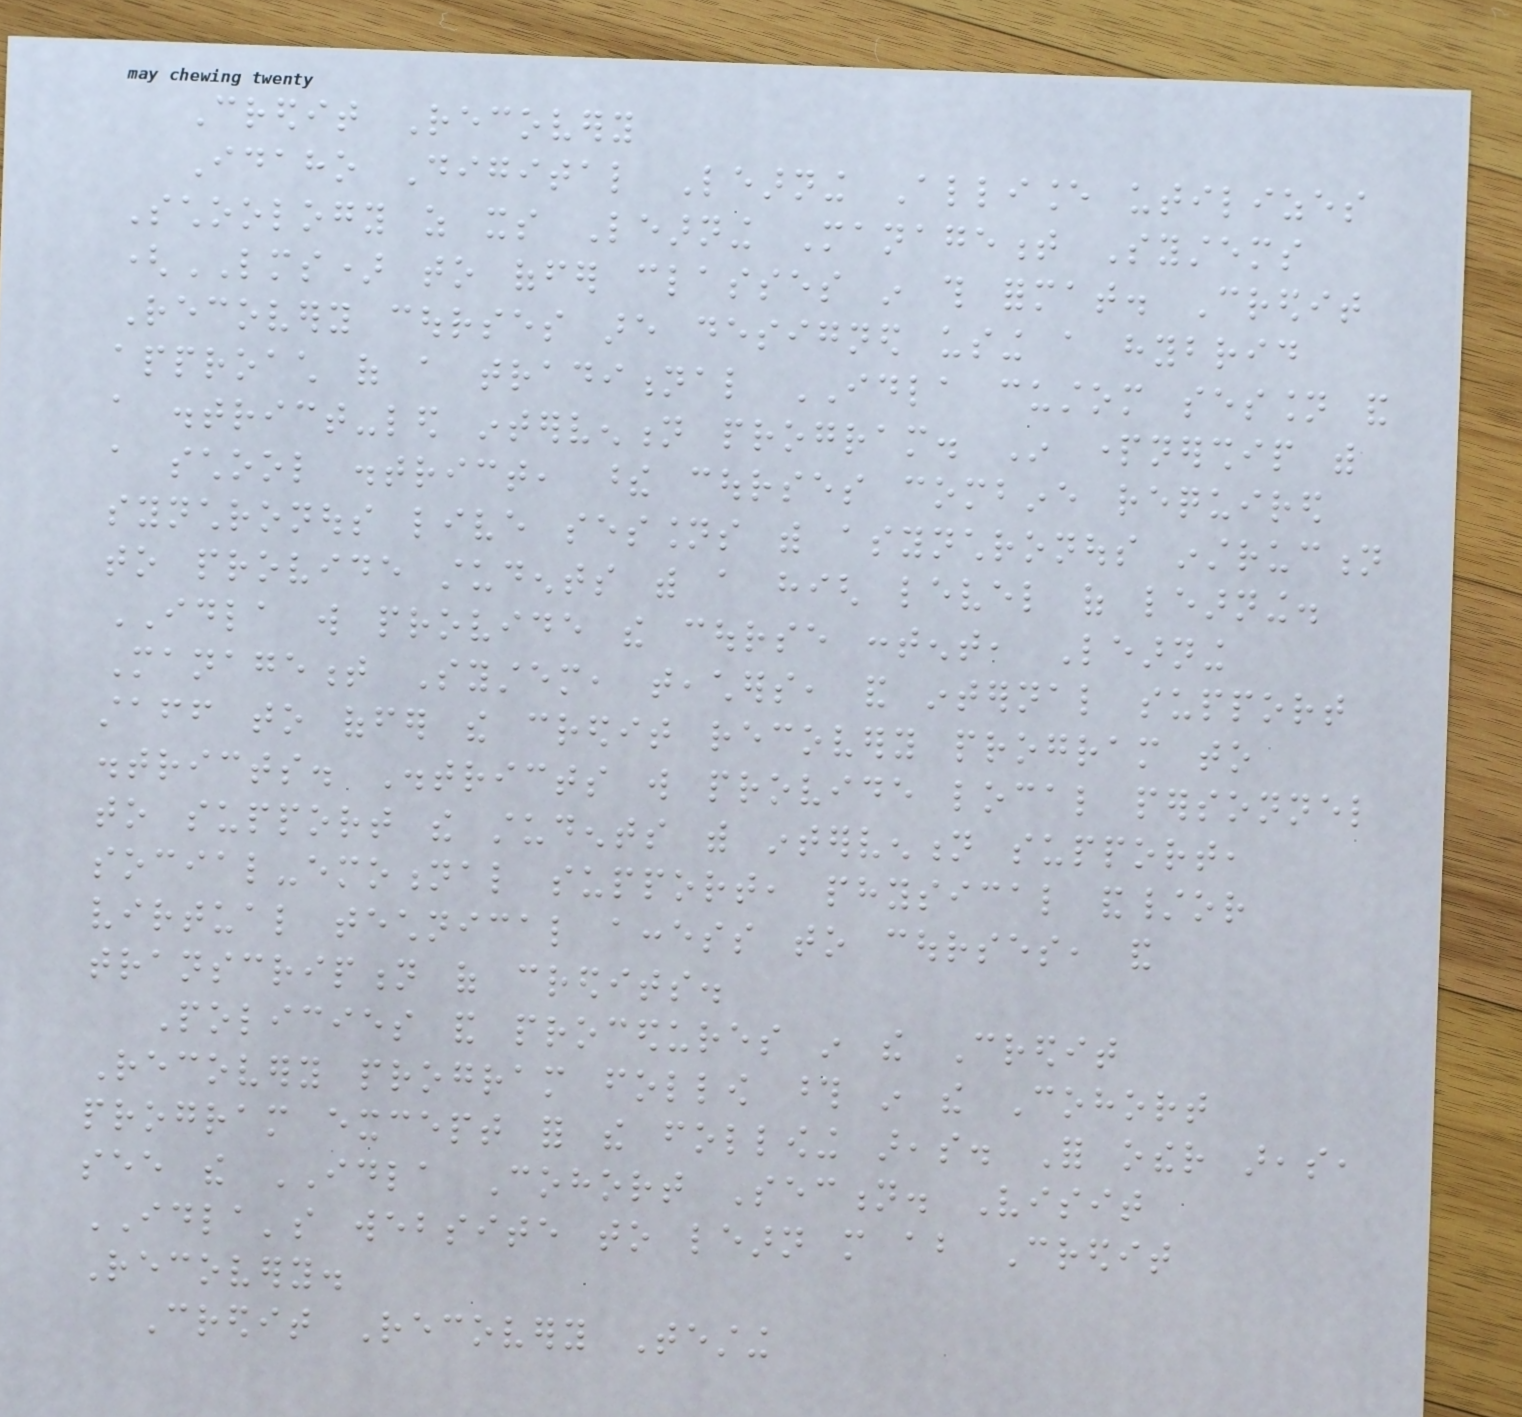Credit Recovery
Idaho Digital Learning Alliance utilizes
Schoology as its Learning Management Systems
(LMS) to offer classes in this format. Credit
Recovery courses are designed using a hybrid
approach of a traditional IDLA custom session and
a district-led intervention program. In partnership with
a school district, these courses combine required
synchronous live sessions with asynchronous instruction
to provide students with a high level of learning.
IDLA will provide the course content, Learning
Management System, teachers, and internal support
staff to offer the credit recovery program to
districts. Districts will provide local personnel
to support the students with intervention support,
social-emotional support, physical and/or
virtual technical access to courses, and
transcription of credits.
Policies and procedures in the Credit
Recovery program follow those in the Cohort
program except for the following areas. For other areas,
see the IDLA Cohort Section. Visit
IDLA's website to learn more about Credit
Recovery.
Credit Recovery Testing
